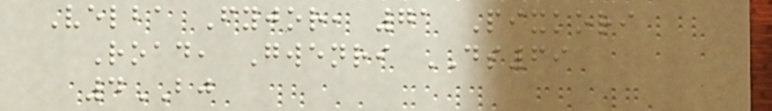Velba Fyjor, 71 Pixkori
Road, Gwenri DS69
4BJ
